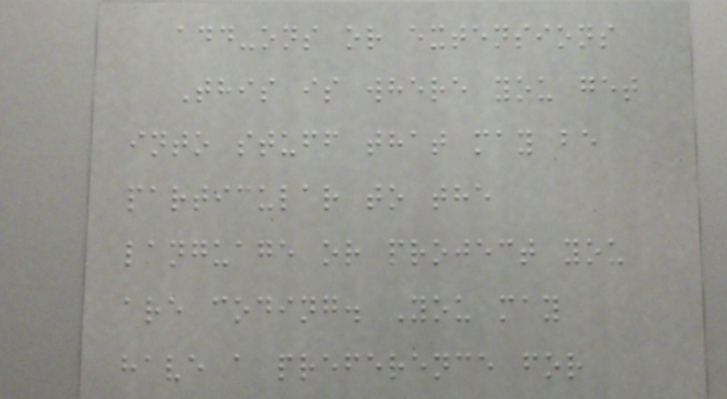add-ons or extensions
This is where you get
into stuff that may be
particular to the
language or project you
are coding. You may
have a preference for
